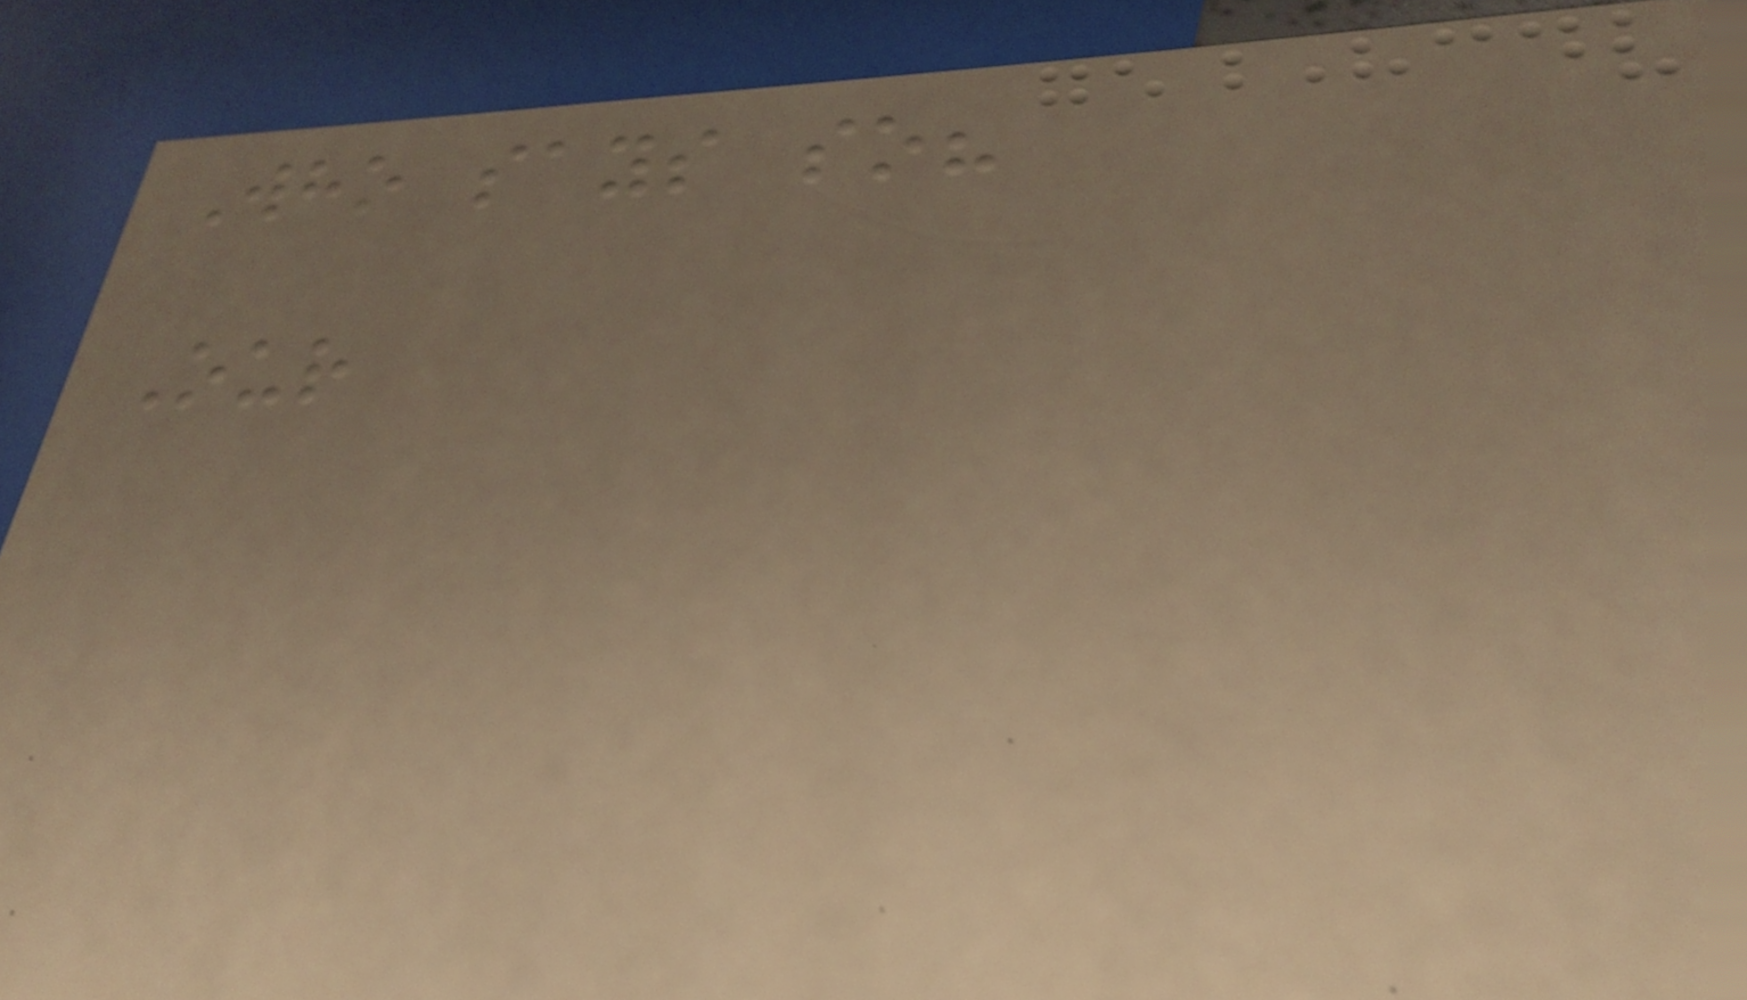Who says so?
Our
